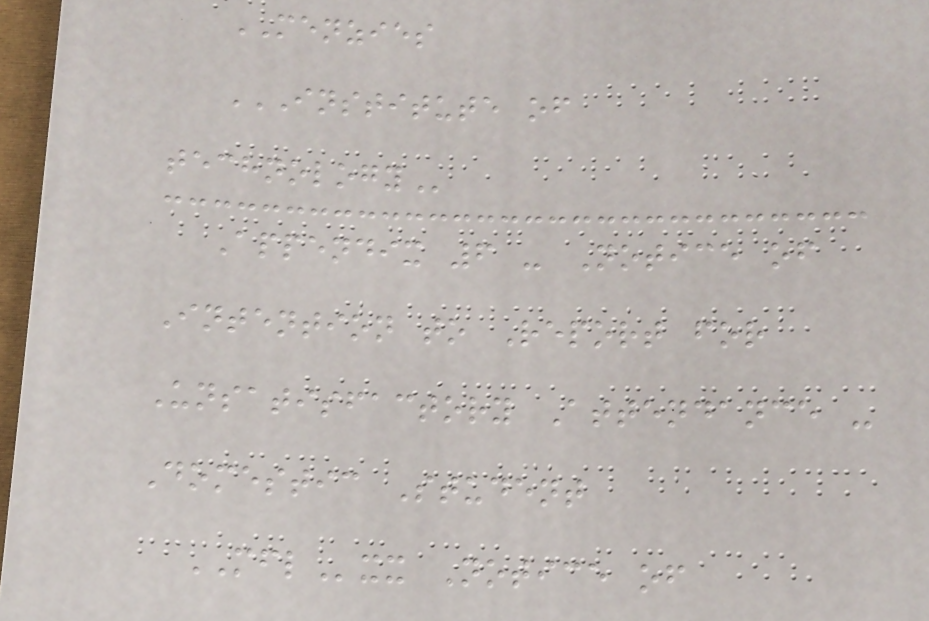MENZIES
INSTITUTE OF
TECHNOLOGY
Appendix 6 - Notice of
Intention to Report for
Unsatisfactory Attendance -
Domestic Student
MFLxx Notice of
